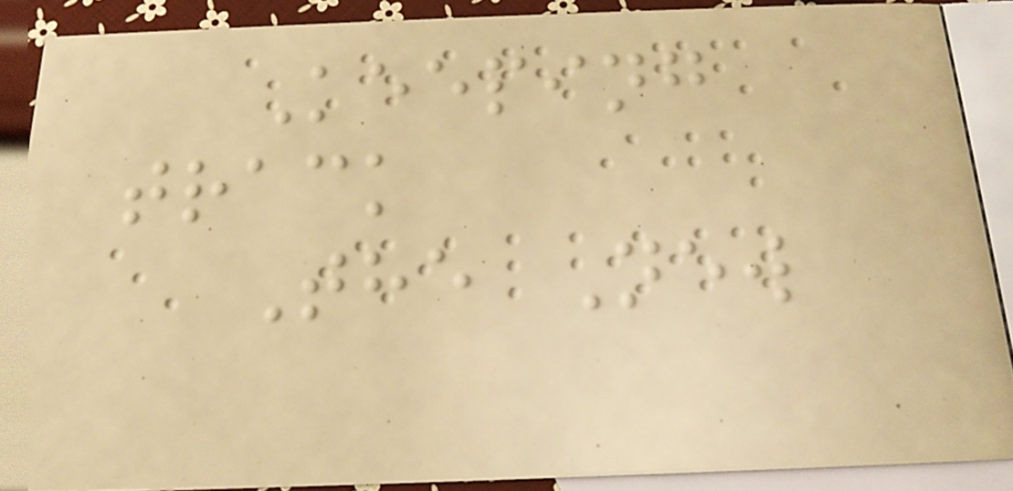Keeping
track
The New
